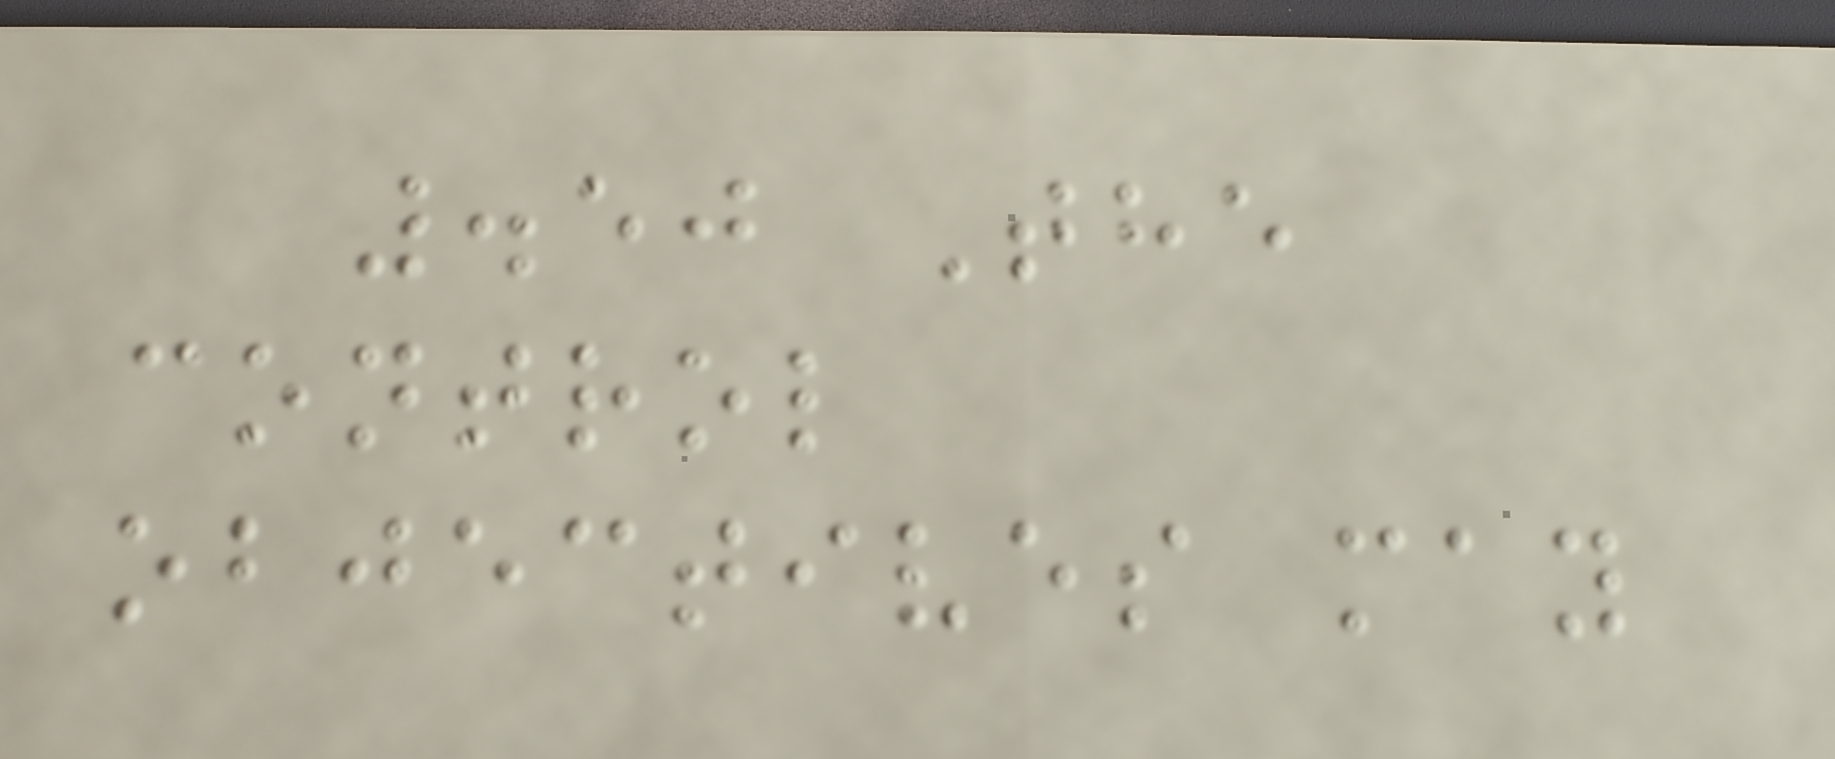.50 The
control
objectives may
